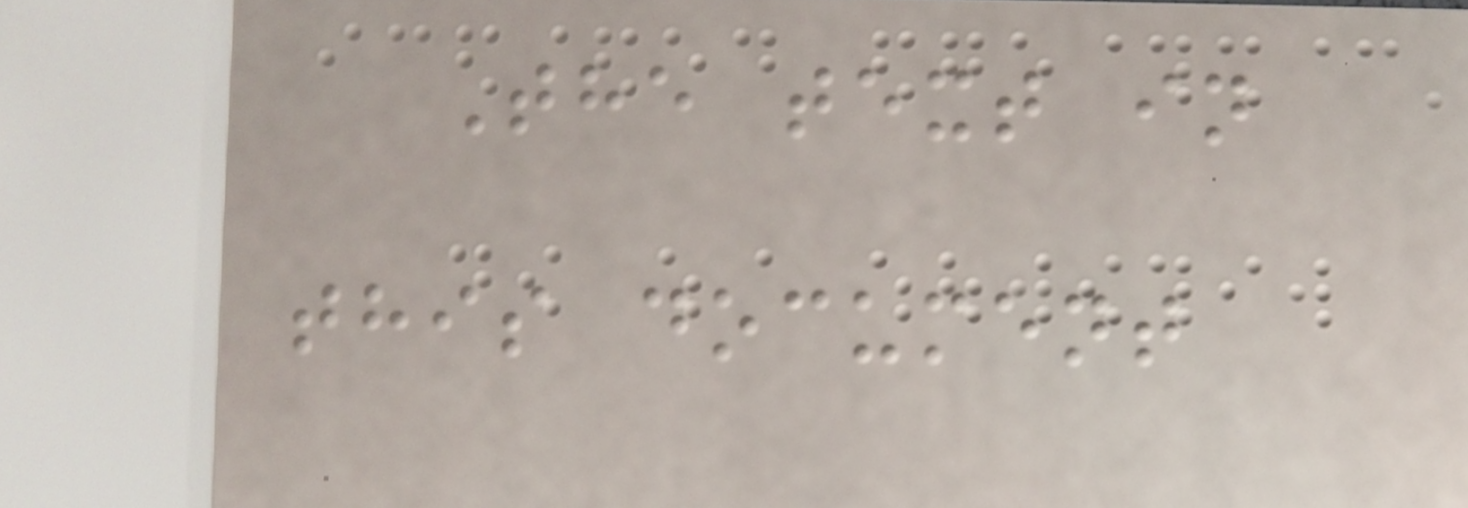The text in
this document
